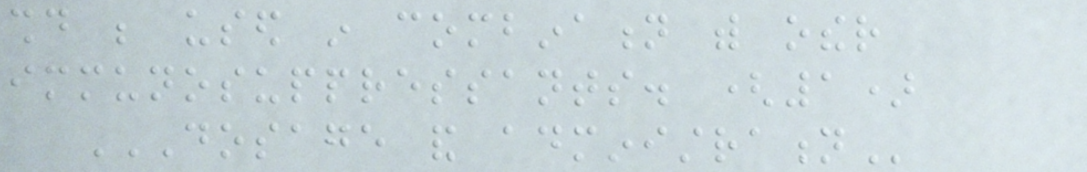should be used in combination with other
immunosuppressants. (1)
DOSAGE AND ADMINISTRATION
